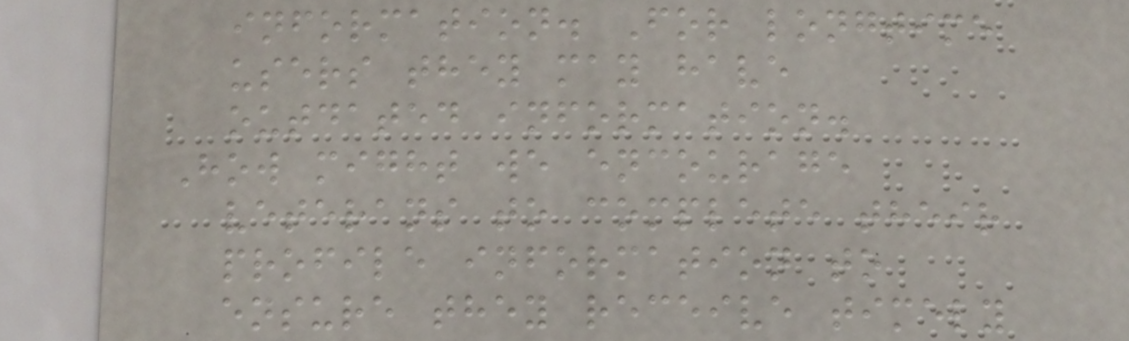information. For longtime
users they may have
outdated information.
How might we encourage
veterans to complete their
profile information to
ensure they receive timely
